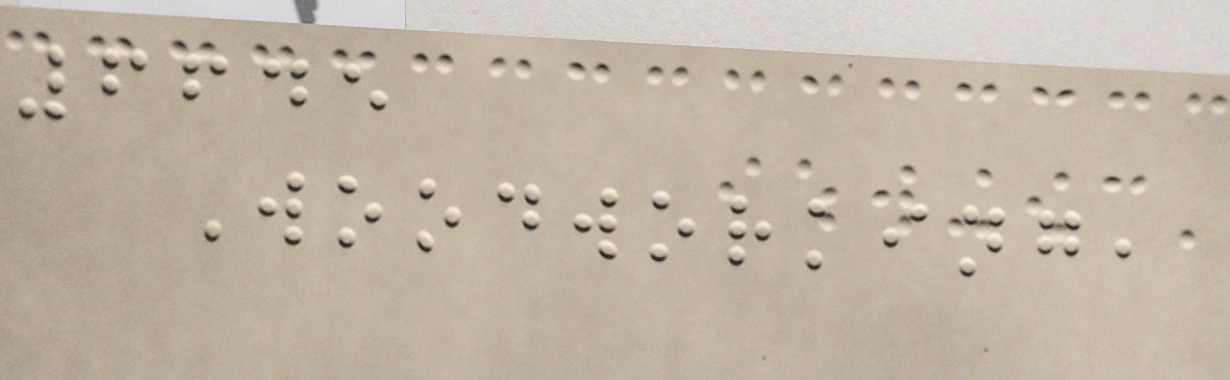6645
Woodworking,
